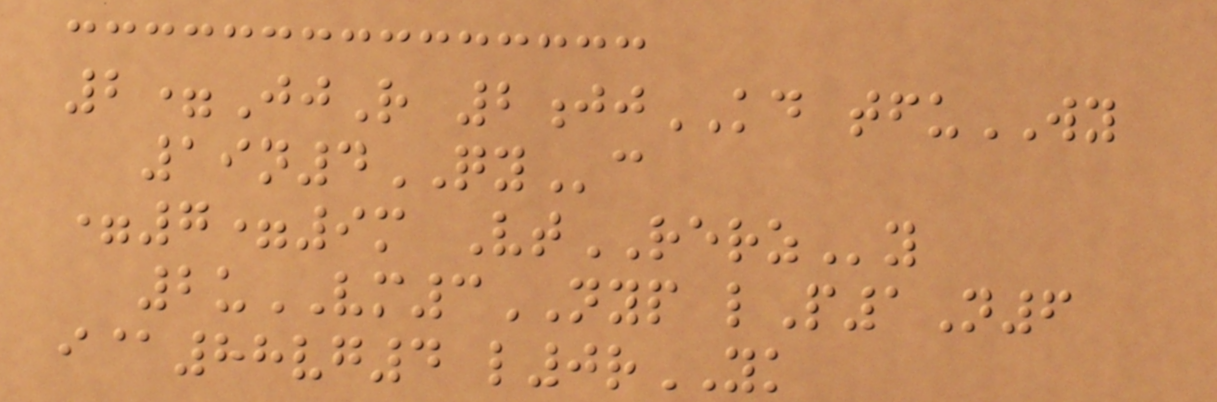2=JjR 2jjKD tfuWY
19n4QYc
=7=9m VtRERZy
2uVM3NYP lP1N6
i@88vg4 l0rYK
